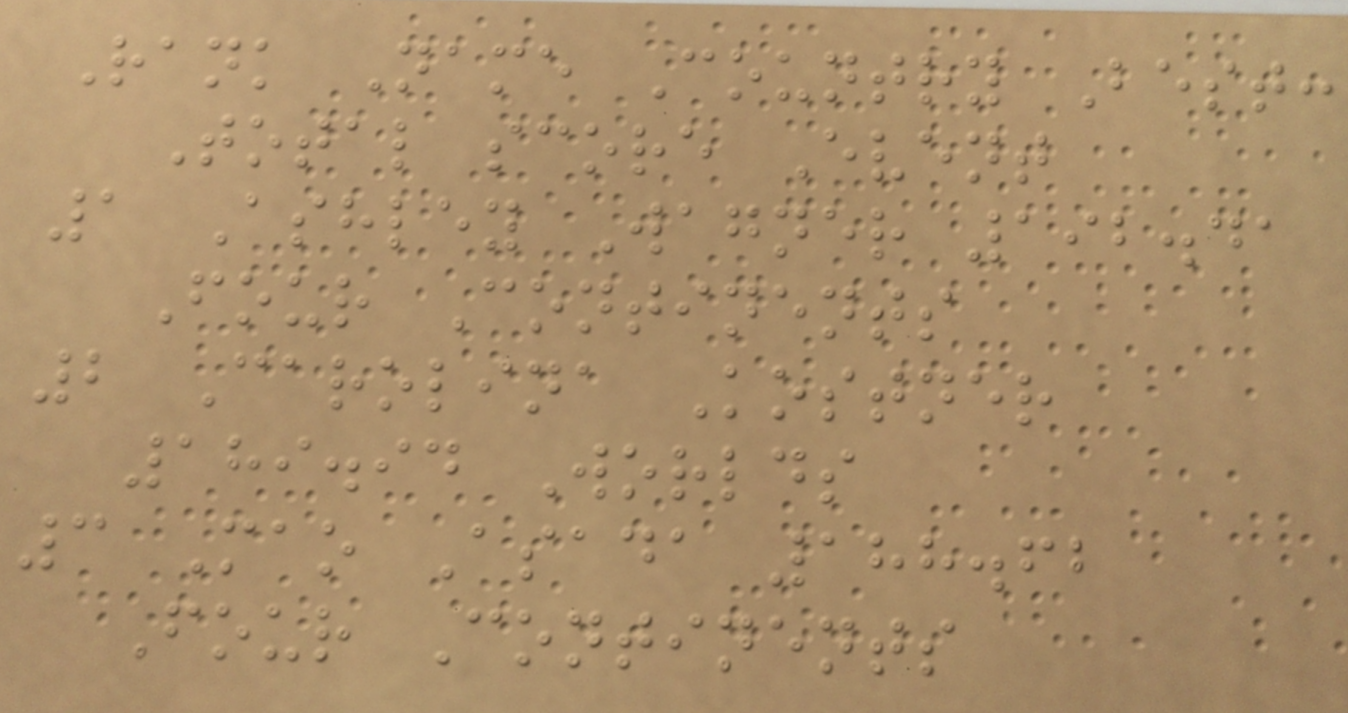Rank Name Country Best:
Total score Event
1 Ashley Wagner 192.41
Four Continents
2 Carolina Kostner
189.94 Worlds
3 Mao Asada 188.62
Four Continents
